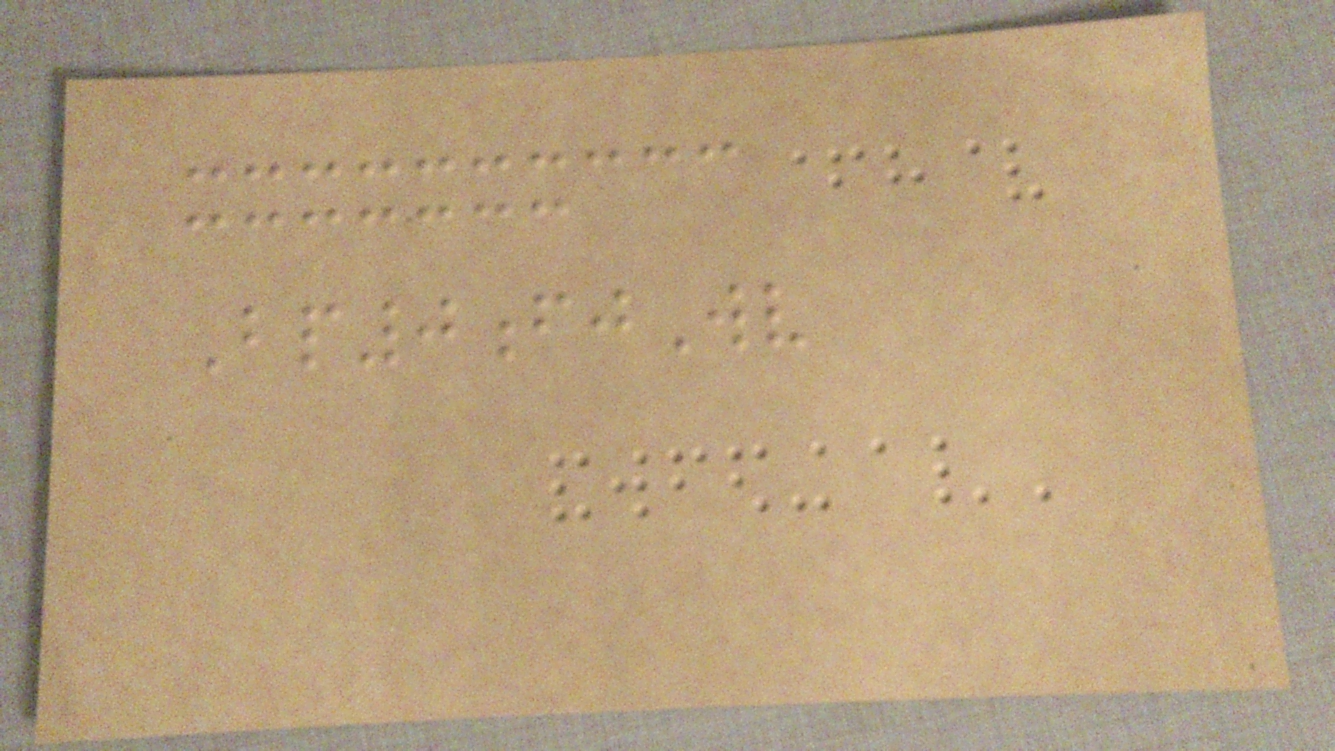Bp0fjWv
